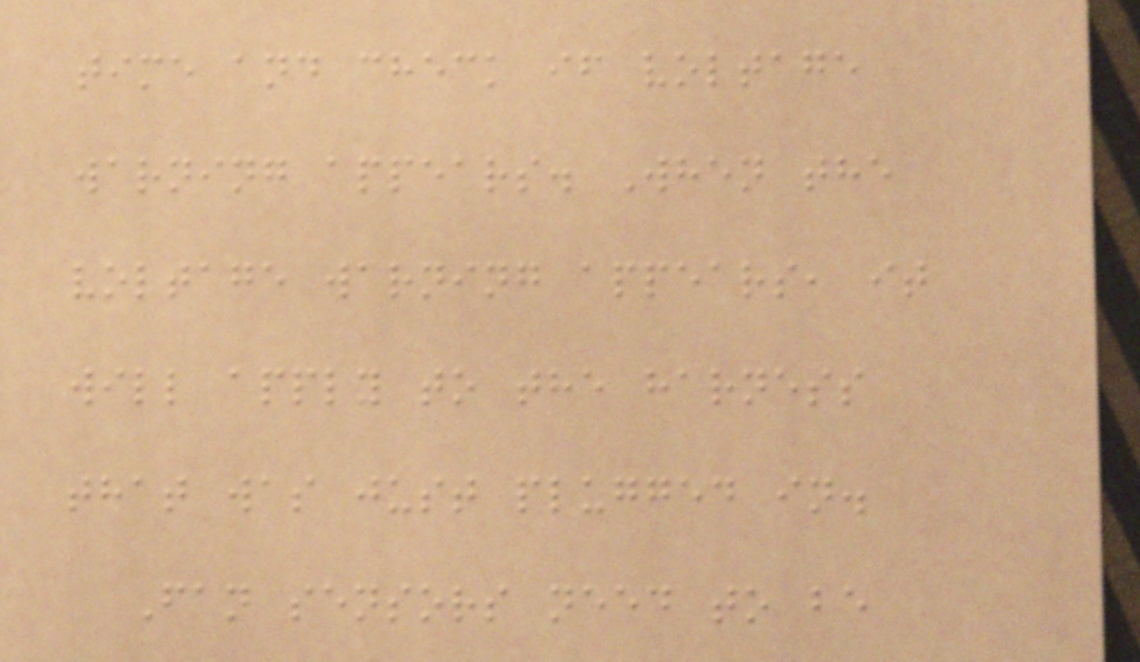time and check if voltage
warning appears. When the
voltage warning appears, it
will apply to the harness
that was just plugged in.
Fan sensors need to be
